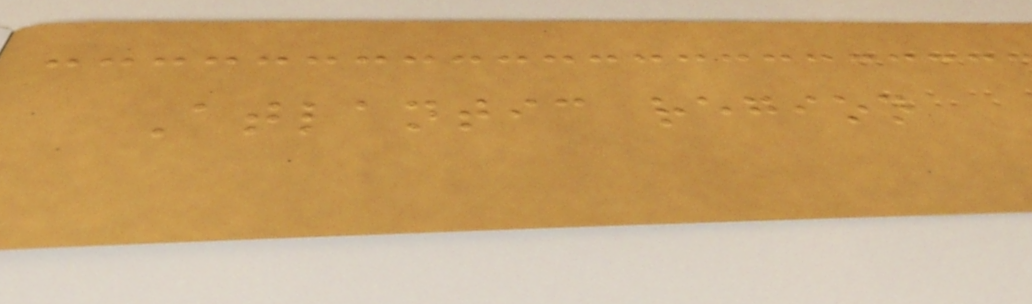Atlantic region
